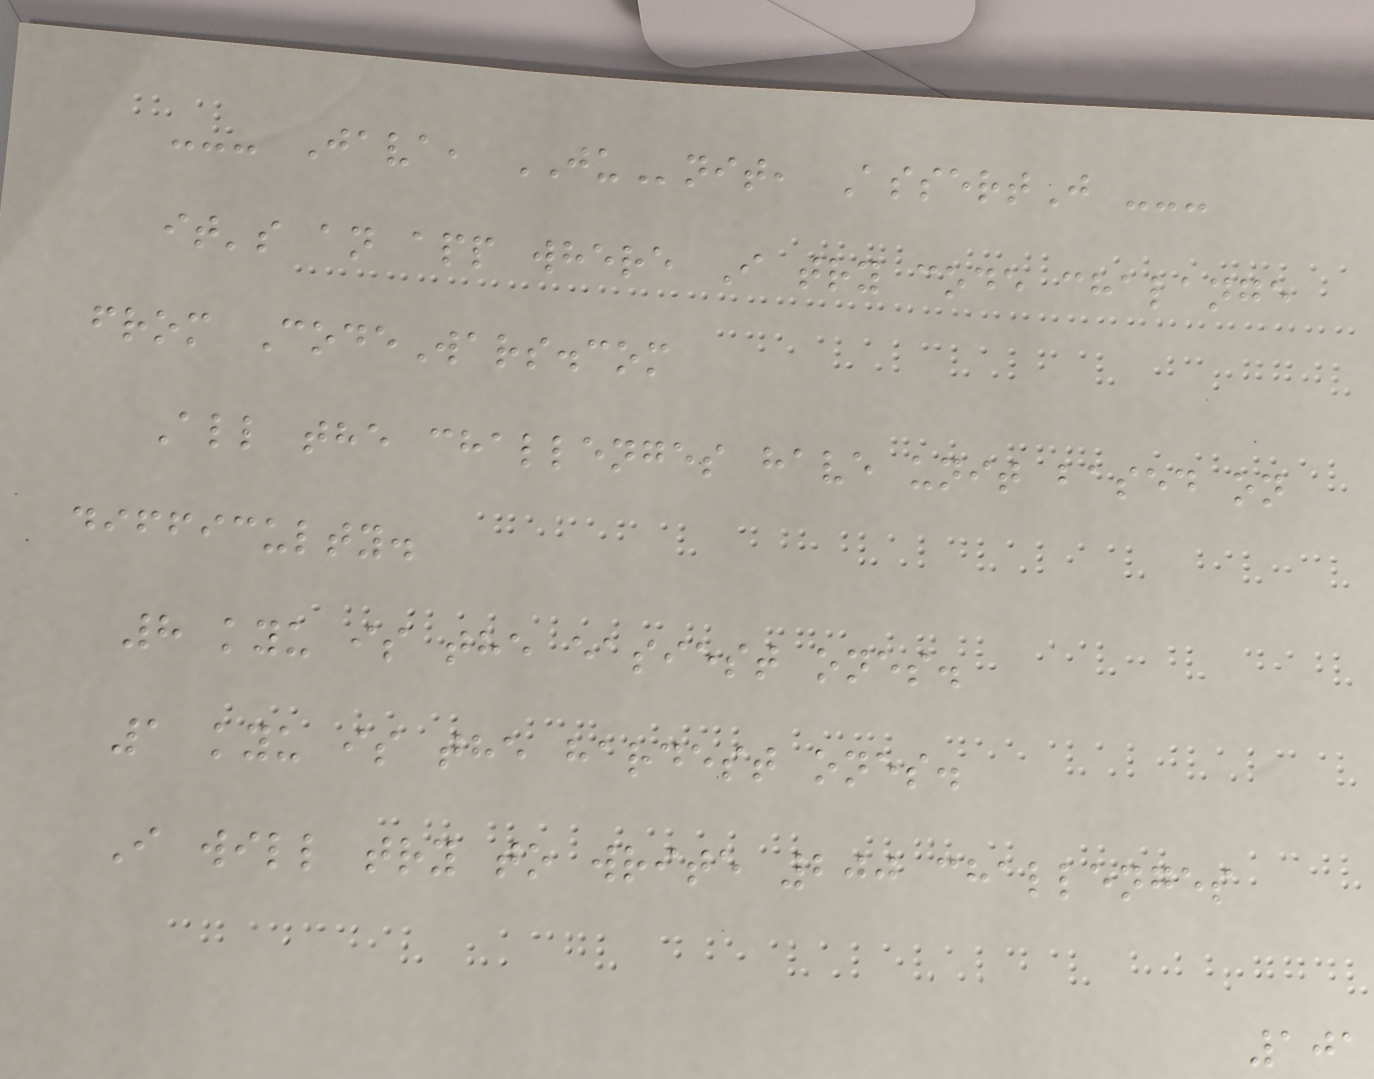--- Java, JUnit, AssertJ ---
it's an app where I try code chalange
from CodeWars.com
All the challenges have unit based on
difficulty.
8 kyu is the easiest ones.
1 kyu is the hardest ones.
I will try to write 200 challenges
101
